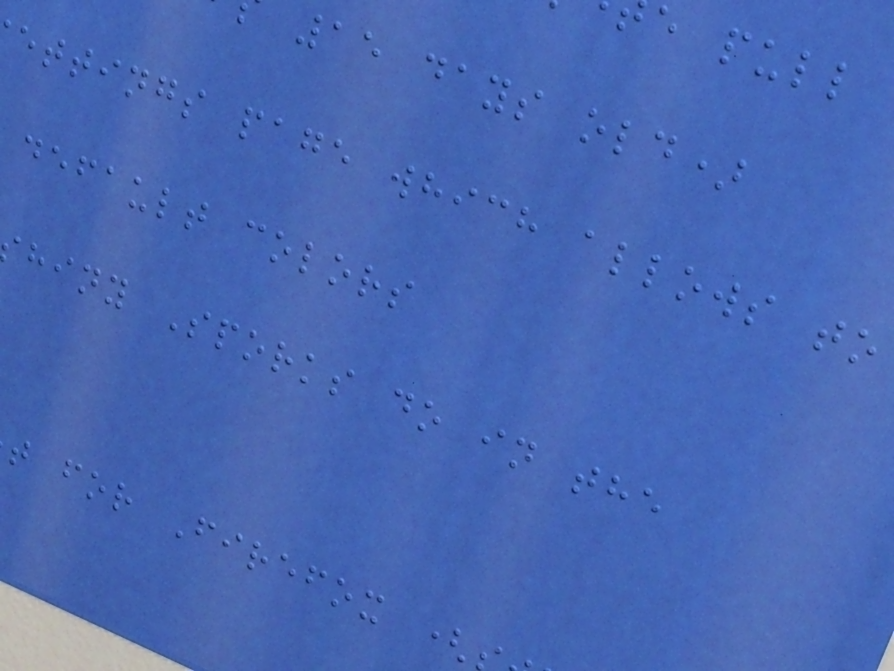15 days old)
ettings page which allows to
default colors
hiny Sporks do in the
t for Firefox (
